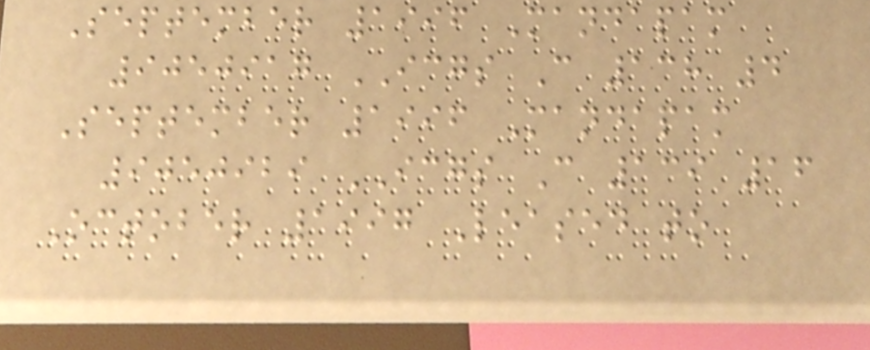September 1996 Mandapam
9050917 ICGS C 138 4
September 1996 Mandapam
9050929 ICGS C 139 16
October 1997 Leased to
